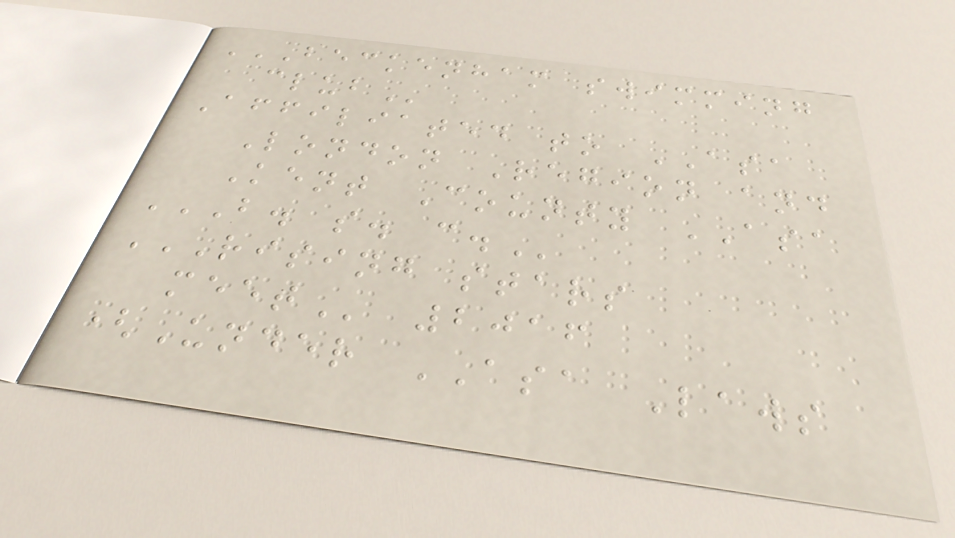BECKENHAM SWIMMING
CLUB
Affiliated to ASA
London Region and
Kent County ASA
B. S. C.
RISING STARS
MEET 2016
(Under ASA Laws
